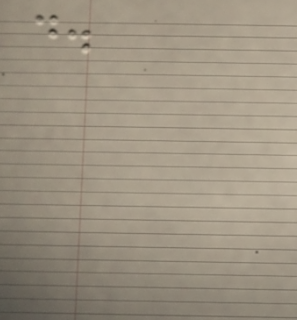d.
